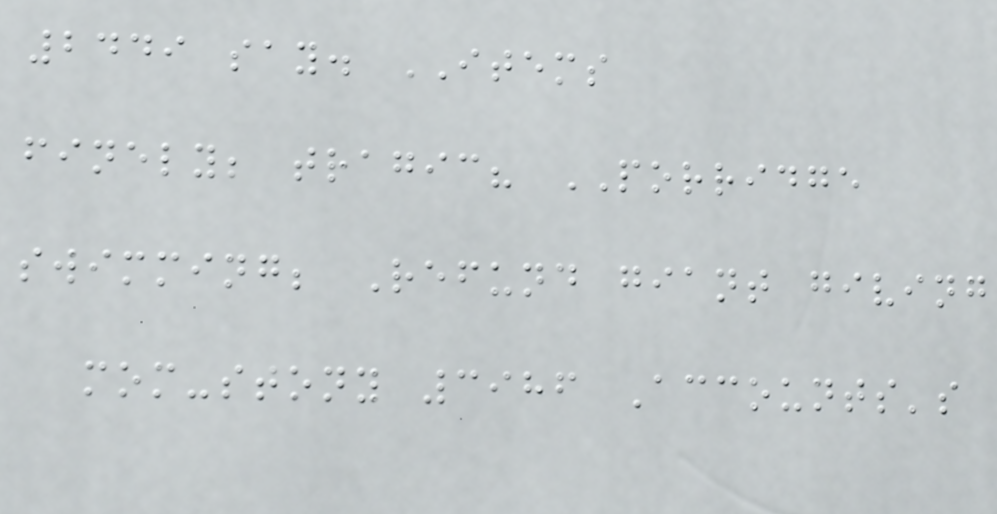2449 say. ITEMS
finely; tragic? PORRIDGE
swimming; Refund giant giving
mom-stony 3986 Accounts's
